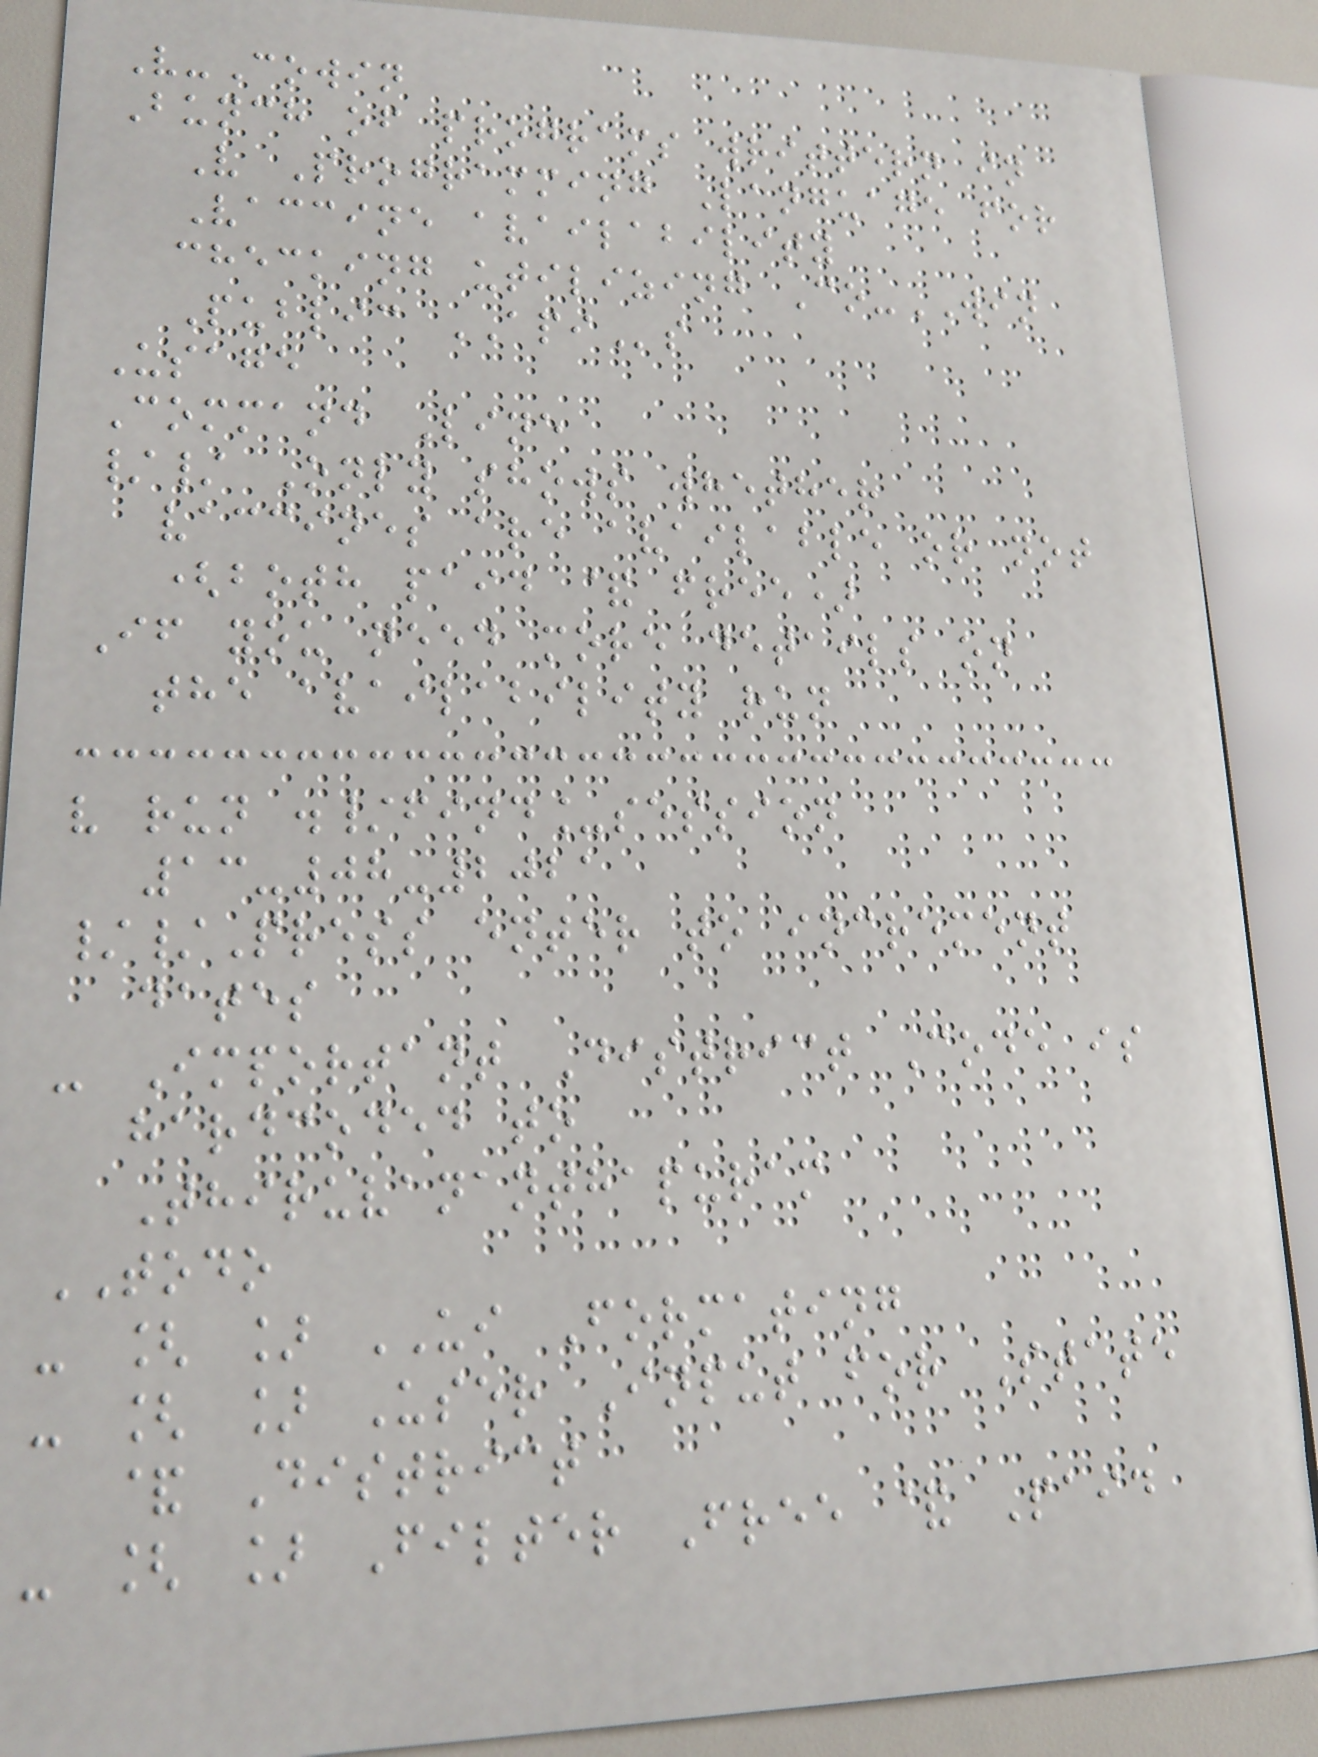V-Cowin
Bunch of programs writtern in
V Programming Language for
Vaccine availability
checking utilizing Co-WIN
Public APIs
Usage
Command Line
// Only shows whether
vaccines are available or not
(both paid & free)
If you need more details on
the availability run
v run ./find_session
13-08-2021
//Press enter to increment
dates
- Important District Code is
hardcoded to
Thiruvananthapuram
TODO
- [ ] UI Formating
- [ ] User Input for State
& District
- [ ] Filter Free & Paid
